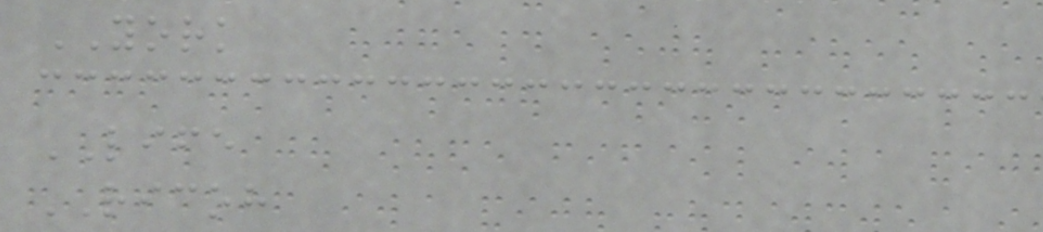YORK
LIFE
RICOH
